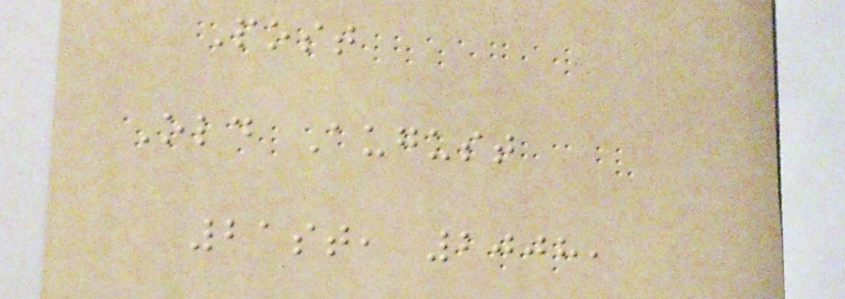Post
Old August
21st, 2008,
